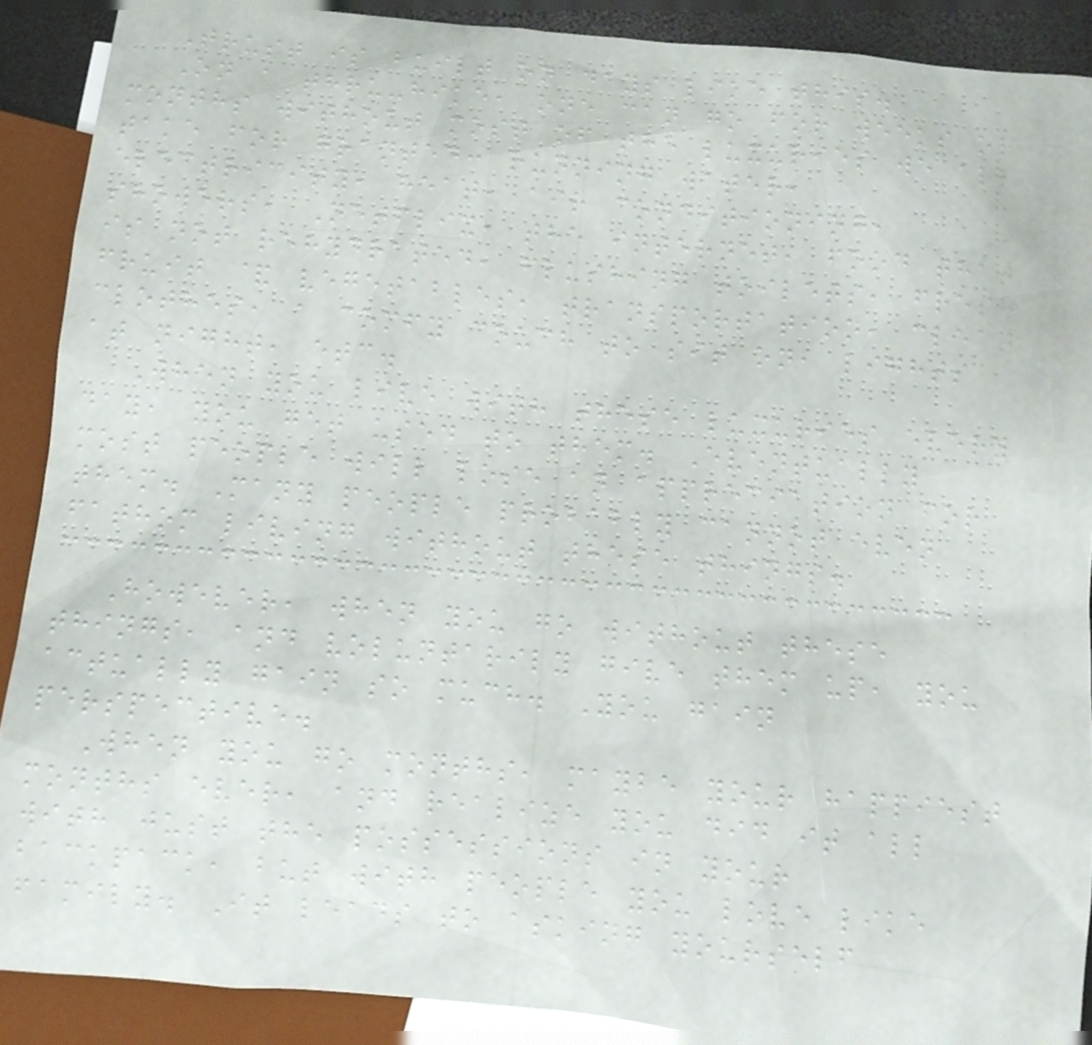Trust is built on days like this.
On a thru-hike, one can go for weeks or
months without most of the luxuries we all
take for granted: running water,
electricity, heat, air conditioning,
showers, Netflix, the internet, food that
is not rehydrated, flushing toilets, fresh
fruit & vegetables, transportation, clean
clothes, a comfy couch to sit on, lights
at night, etc.
When you live with these luxuries every
day, you get used to them. Eventually
most people will lose an appreciation for
them. Many people probably cannot even
fathom living without these things.
However, when you go without these
things, and voluntarily give them up, you
actually gain so much. You gain
perspective.
When you go months, maybe your happiest
months ever, and realize you did it all
with just the possessions in your
backpack, but with people you love like
family. It leads to asking yourself
